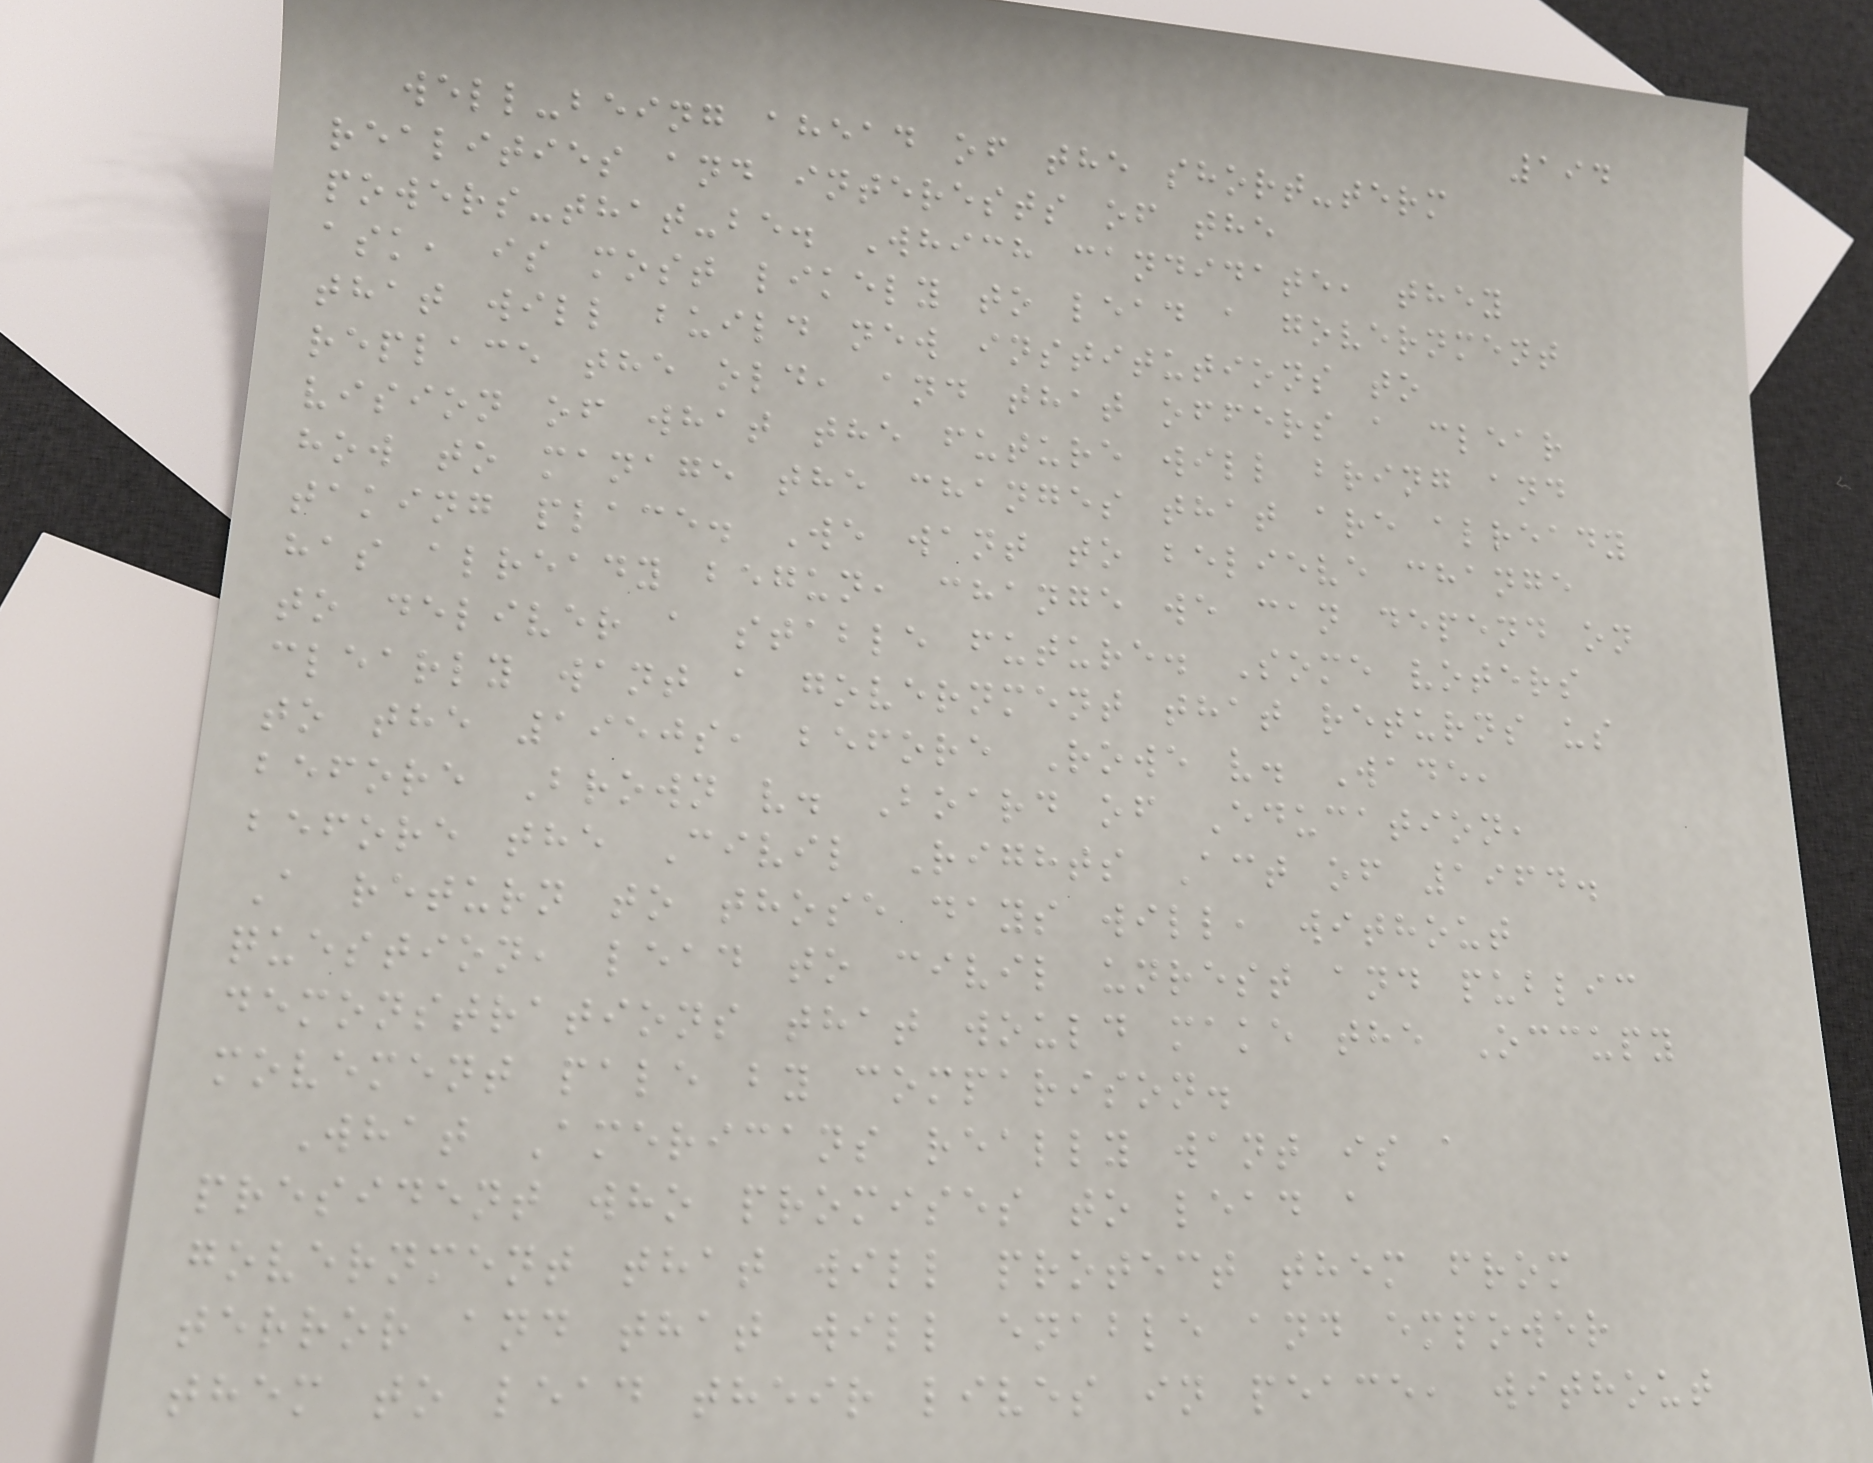194
well-being ahead of the short-term
realities and interests of the
powers-that-be. Which candidate, they
ask, is most likely to lead a government
that will build new institutions to
replace the old, and that offers a clear
vision of what the future will bring and
how to manage the changes that are already
taking place. We want to believe change
has already begun, change we can depend on
to deliver a stable future. Some voters
clearly want a government that returns us
to the 1950s, before Rowe v. Wade,
before Brown v. Board of Education,
before the Civil Rights Act of 1964.
A return to those days will, without
question, lead to civil unrest and public
demonstrations that would make the Occupy
movement pale by comparison.
What Americans really want is a
president who promises to lead a
government that will protect them from
terror and that will enable and empower
them to lead their lives in peace, without
